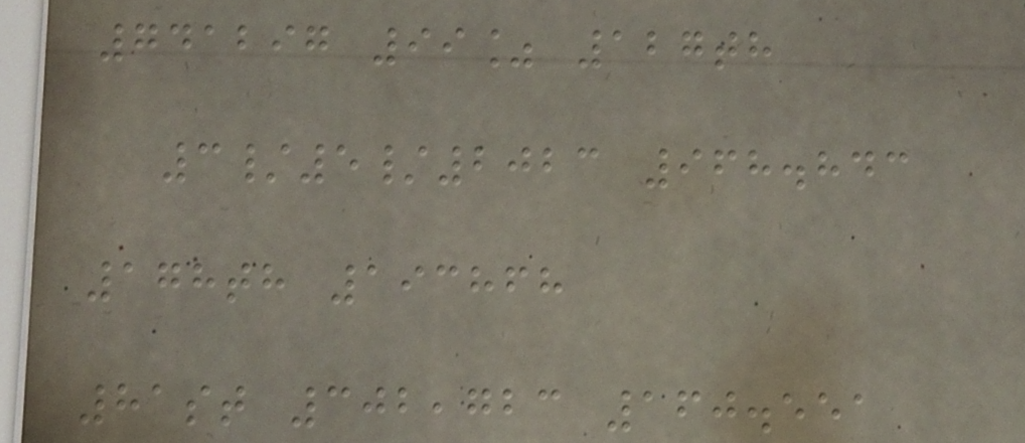741297 99% 127th
3/5/2023 968.843
178th 193868
81st 302,723 160.551
